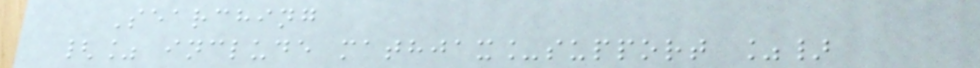Searching
{% include mathjax_support %}
